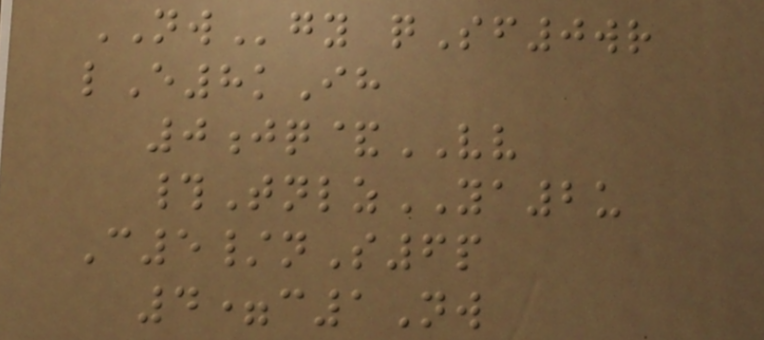NWgy qSf0wr
lE8kIh
0jq&VV
#TnlzYA2u
C5/nS6p
4=c1Nw
